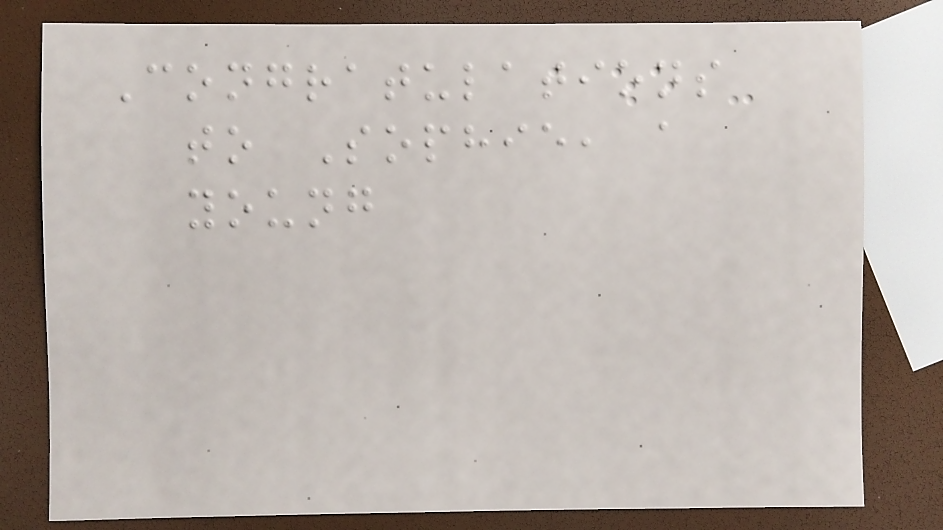Congratulations
to Sophie, a
young
